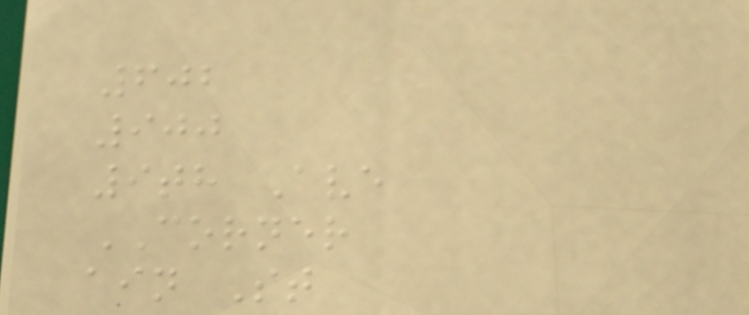602
900
9th Ave
CORNER
ain St
